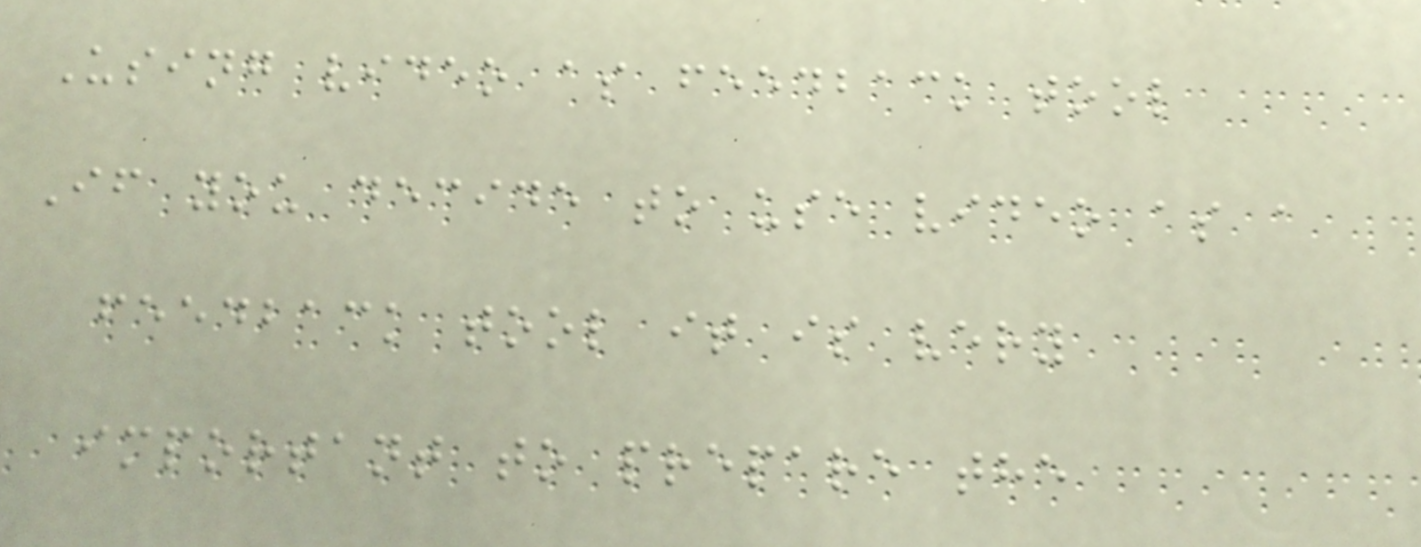Using video as feedback tool
If you decide to use video as a
feedback tool it is very
important to prepare the
